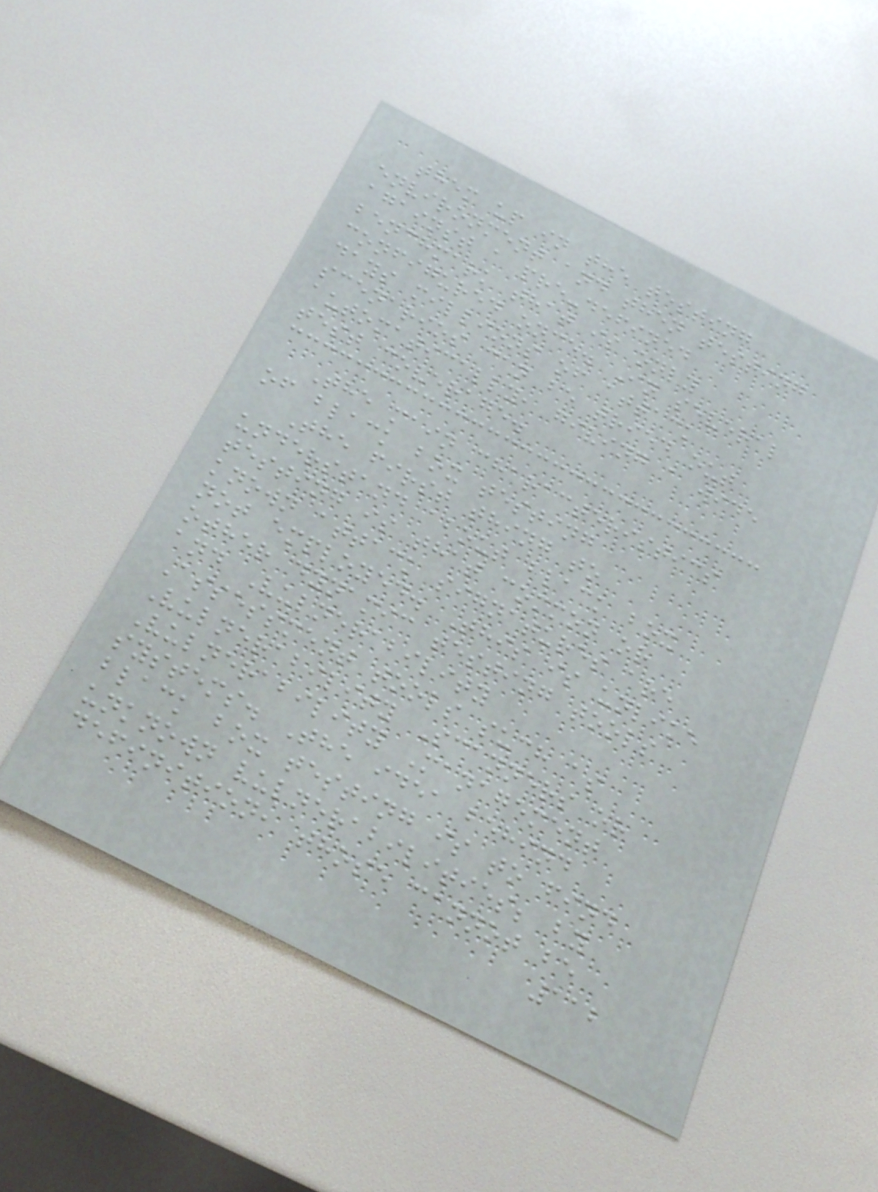them up in the testing
environment and then testing
against a pre-defined
benchmark that is only
configured once. In several
days millions of attack
scenarios can be tried out
automatically, giving a wide
test coverage.
The main characteristics
of black box testing
The first thing to
understand about black box
testing is that common or
known attack signatures are
not employed. This is unlike
other dynamic testing tools
and Vulnerability
Assessment tools such as
Vulnerability Scanners or
Vulnerability Management
systems. The idea behind
black box testing is to find
unknown vulnerabilities; by
definition, those cannot be
112
